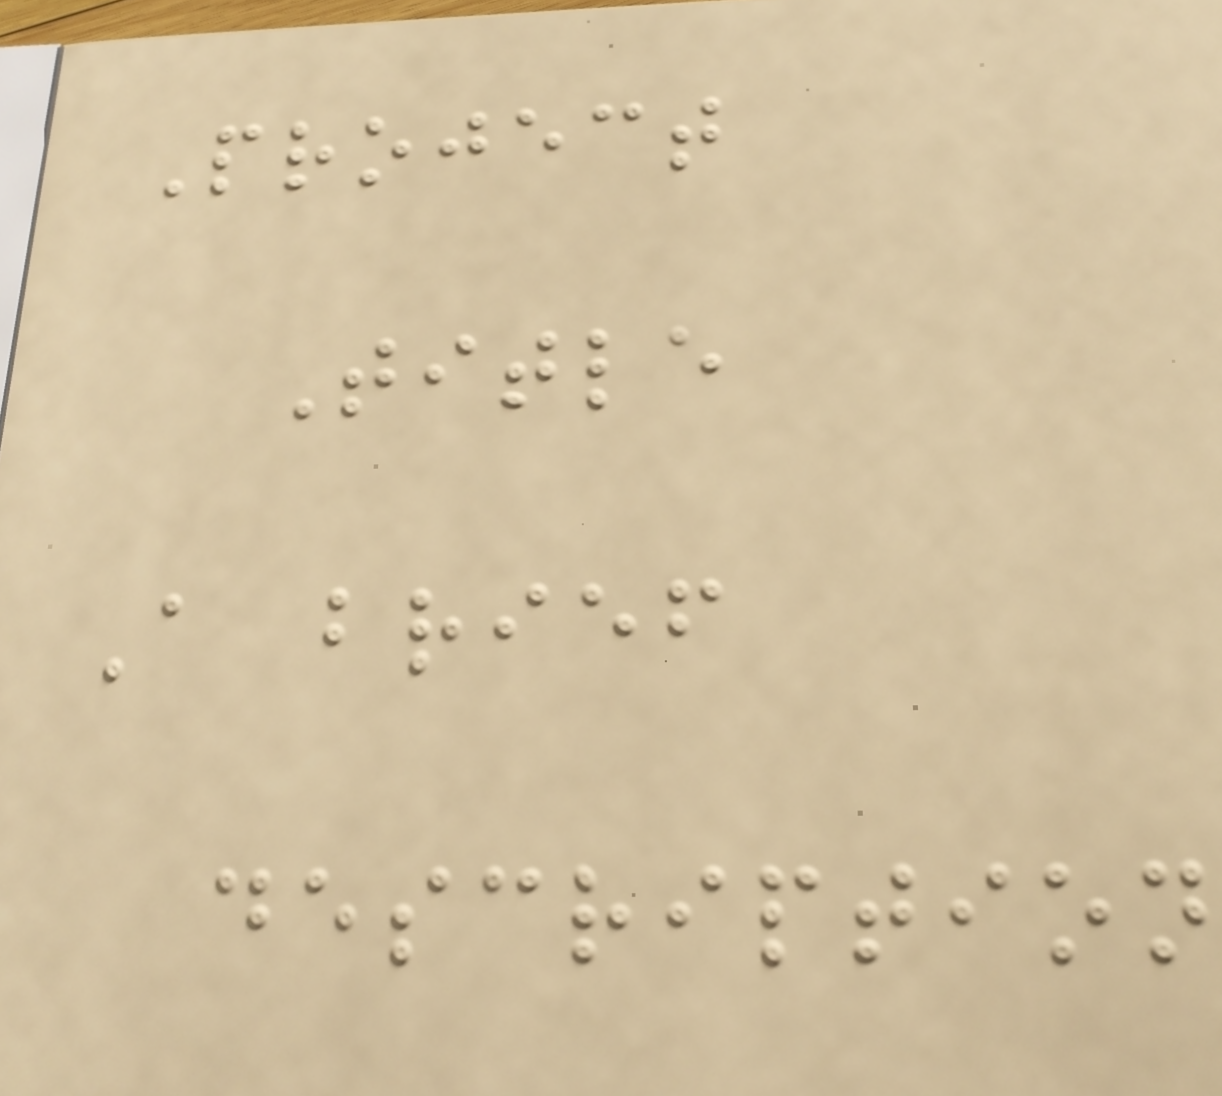Project
Title
A brief
description
